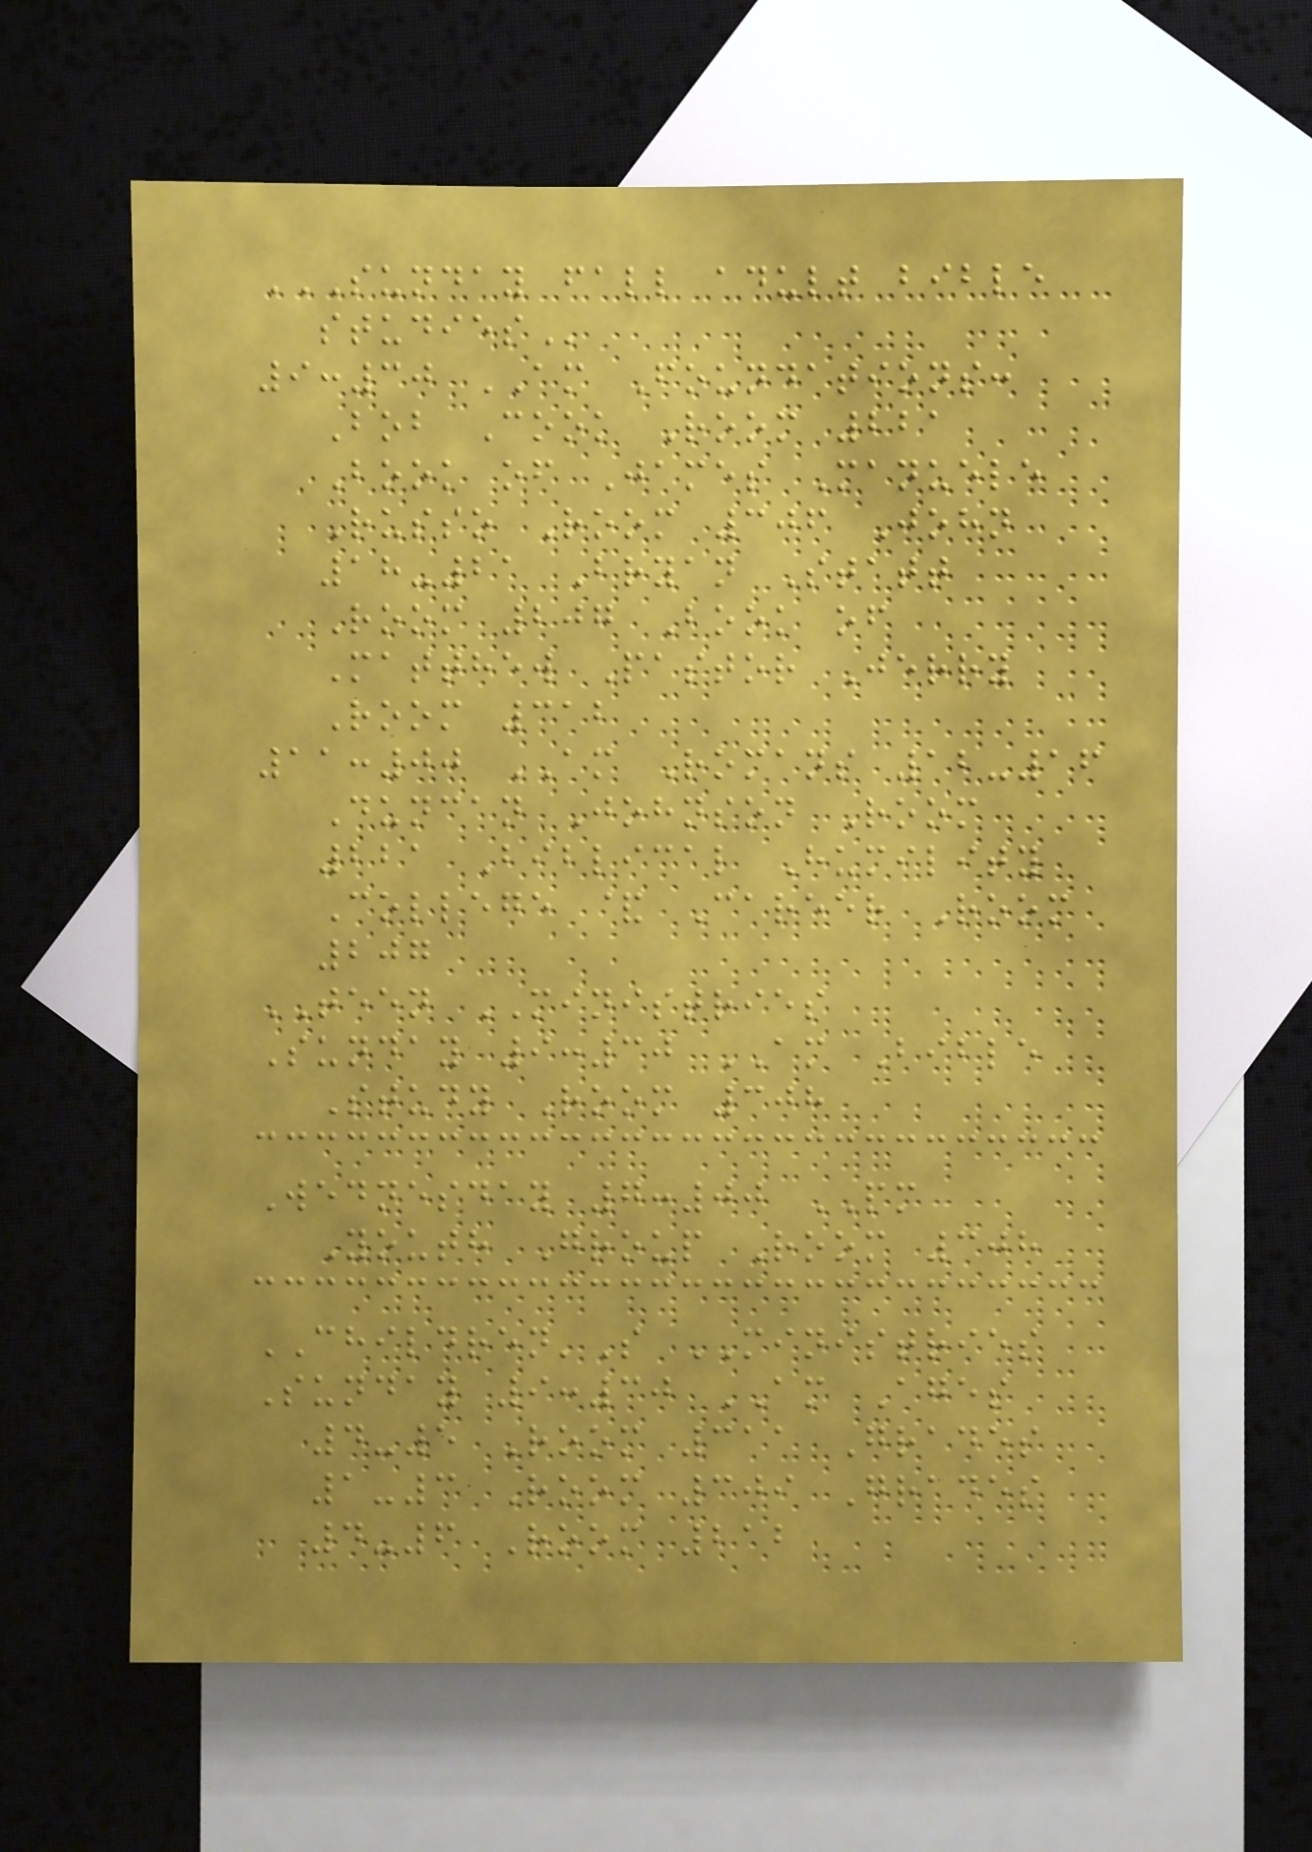SUNDAY FALL ADULT BIBLE
STUDIES
9:30 AM Foundations:
Bob Cook Room 221
Book of James Manuele
Russo Room 306 John
18-21 Bryan Statt
Room 207 Book of
Matthew Pastor Jerry
Room 312
11:00 AM Romans 12-16
Duncan Johnson Room
221 Biblical Humility
College & Career Room
207
TEEN MINISTRIES
Sunday 9:30 AM Bible
Study Room 308
Wednesday 7:00 PM
Youth Group Room 308
CHILDREN'S MINISTRIES
Sunday 9:30 AM Ages
4-5 Room 311 Grades
1-3 Room 309 Grades
4-6 Room 212
